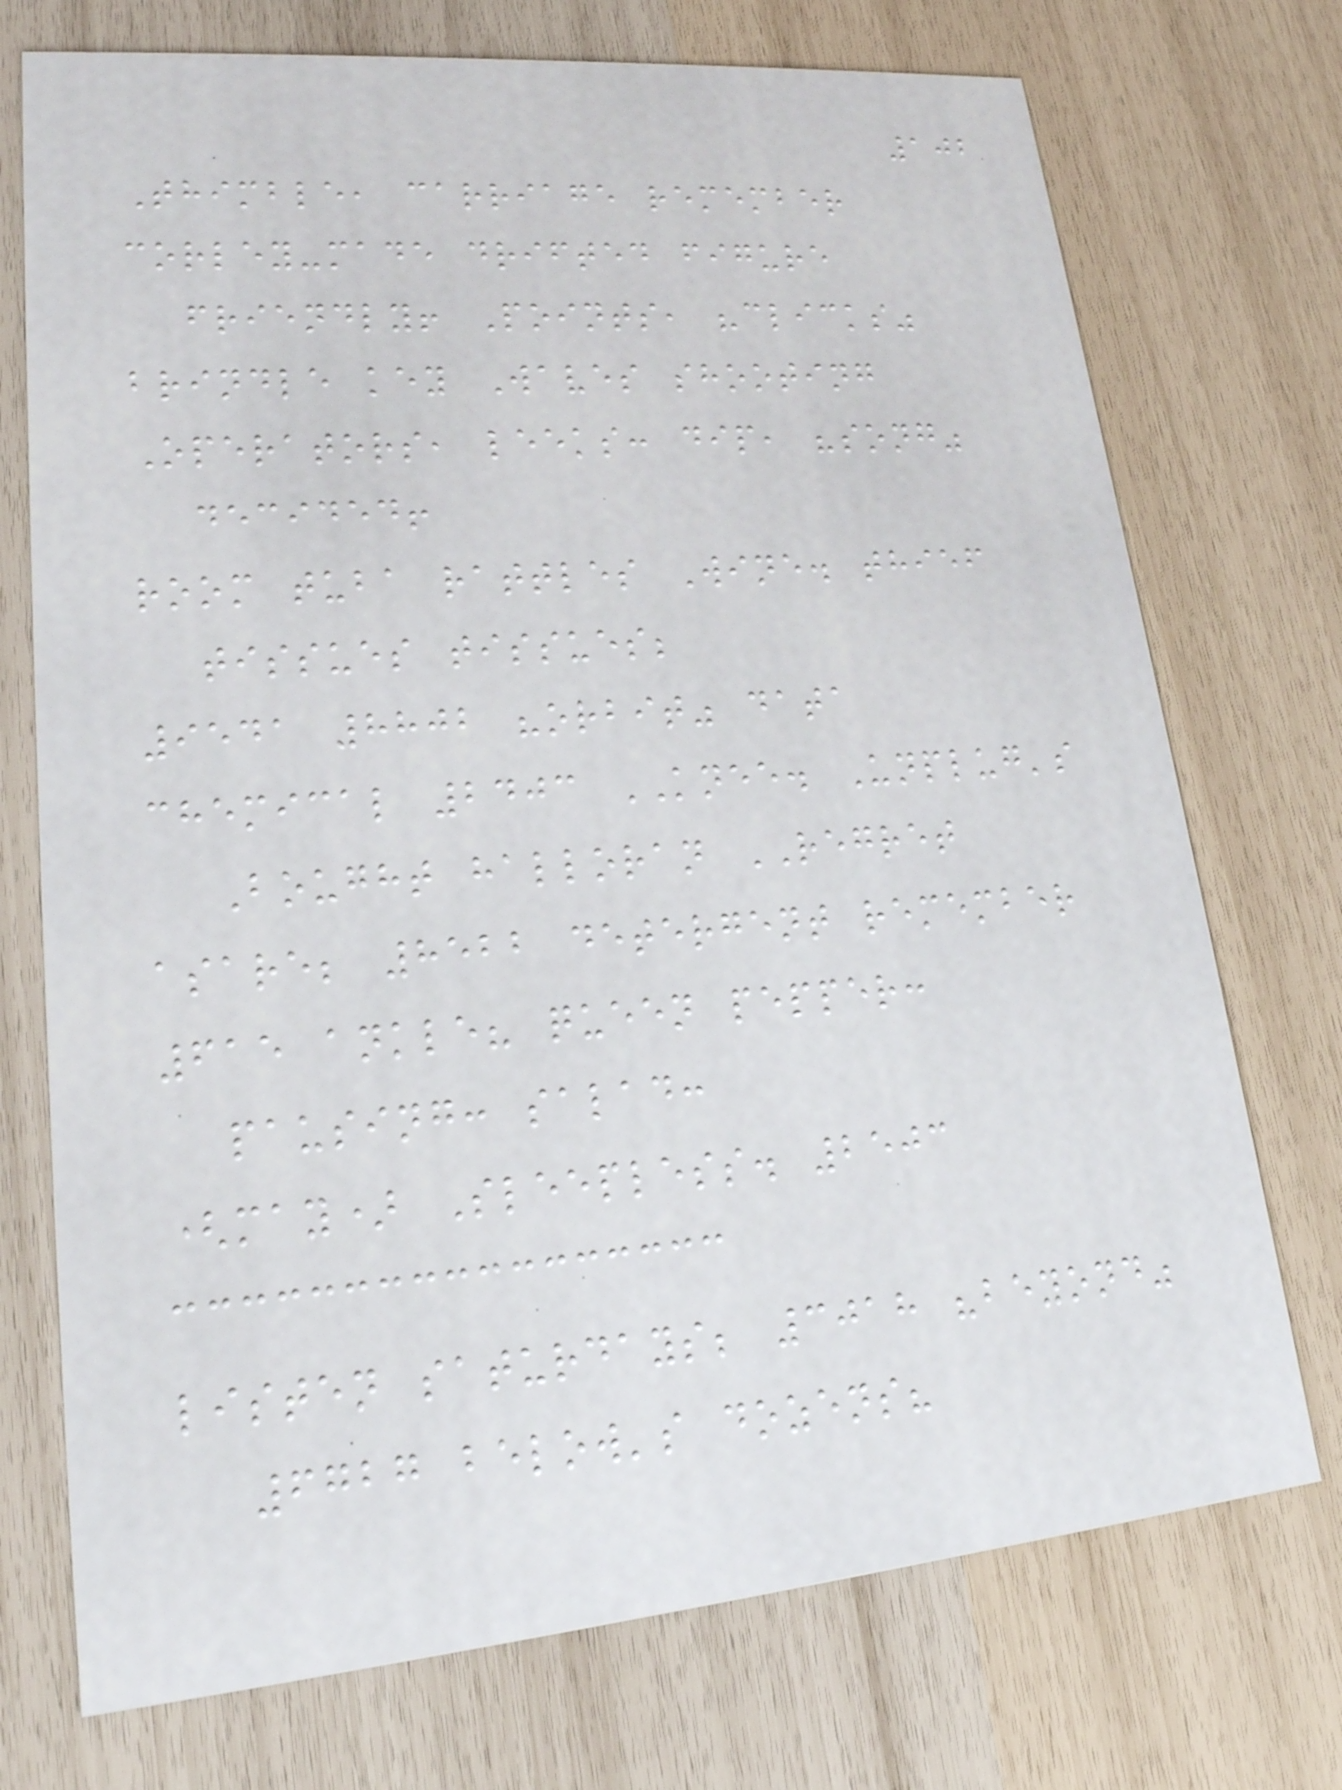102
Thimble, carriage remember
corley-made drifted figure
friendly! Points, "clicks"
brindle key Waves shooting
Operators, leeks: dip, "song"
decided!
room tuba rattles Wine. thief
tissues tissues;
9541 8802 "orbit" data
chemical 2403 KNEE. Unplug's
Bought halloran REGRET
asare; 8522 detergent remember
615 ankle? queen pepper:
pausing: salad:
(may) Sleepless. 2503
listen saturdays; 3018 "beyond"
6727 below's dozens?
